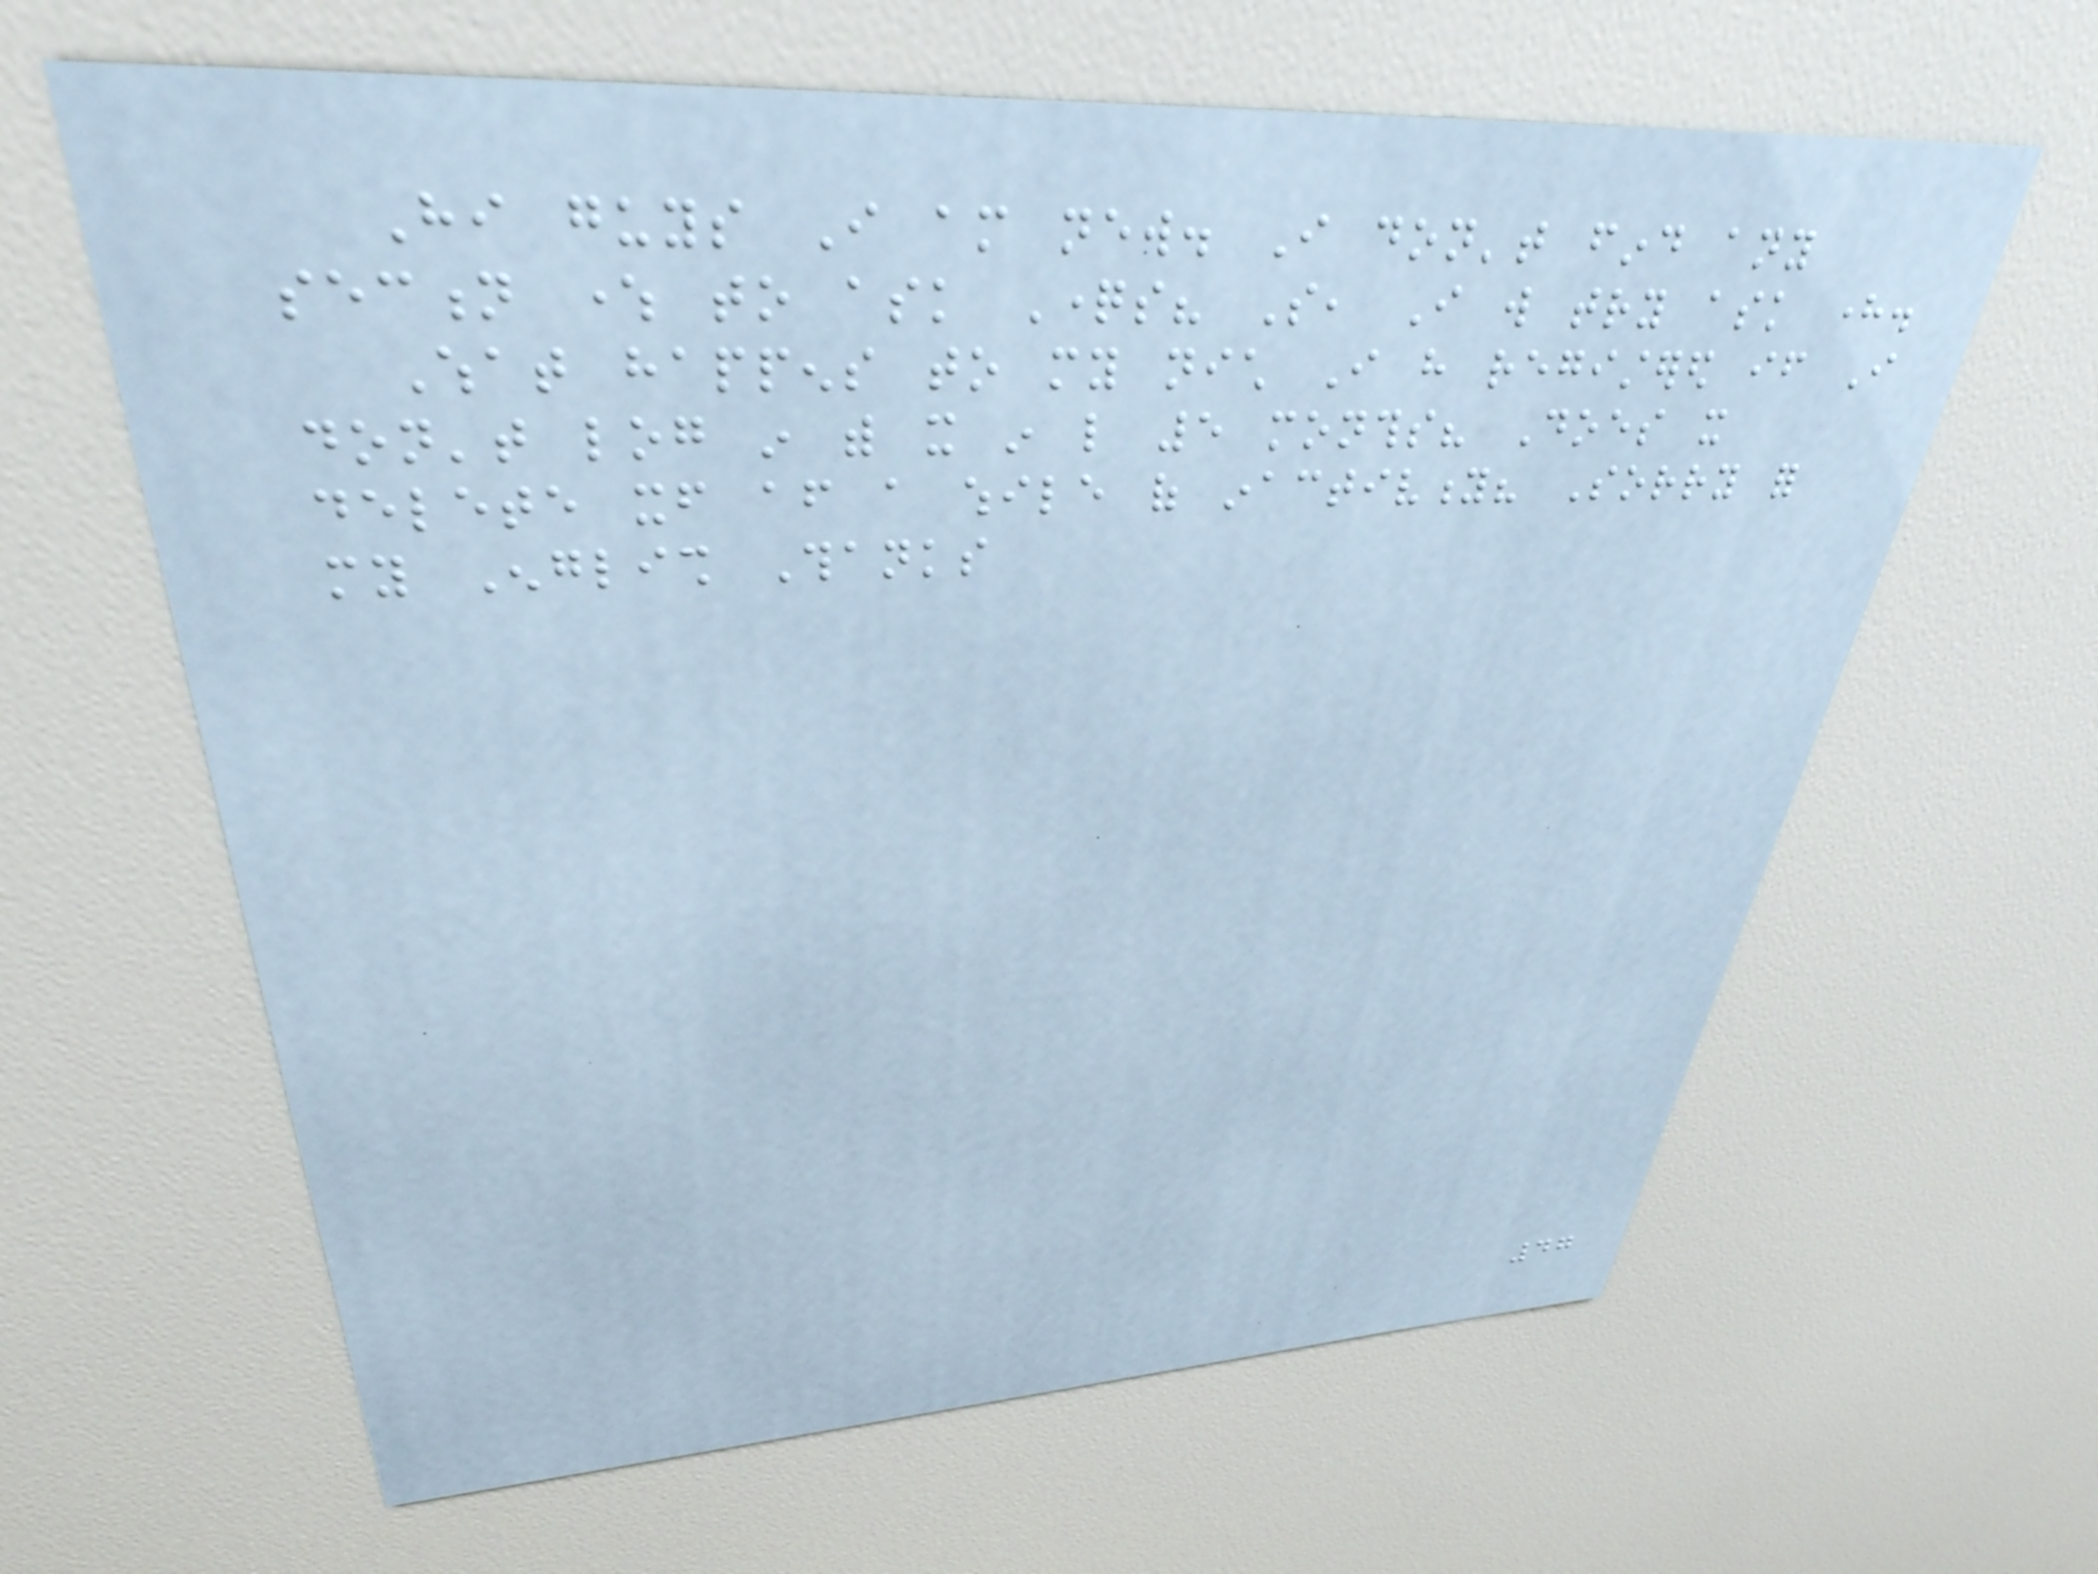Hi guys I am new. I don't find any
section where to ask Questions? So, I will try ask here.
What happens to my nich I have registered if I
don't log in with it in like 5 months? Does it
delete itself after a while of inactivity? Sorry for
my English Thanks
47
